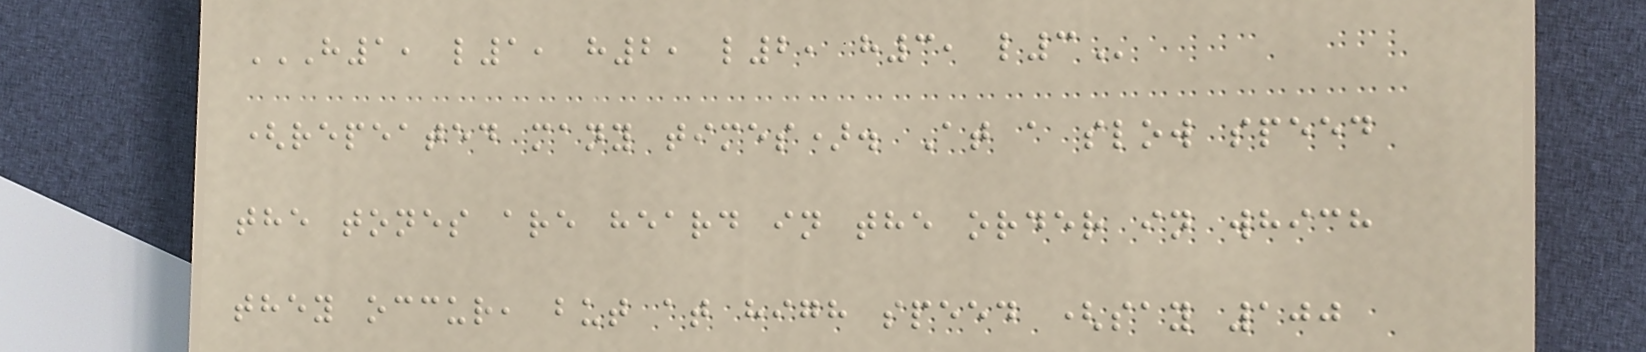H1, L1, H2, L2, H3, L3
(repeated many times). At a slow speed
the tones are heard in the order in which
they occur, but at high speed (say 100
